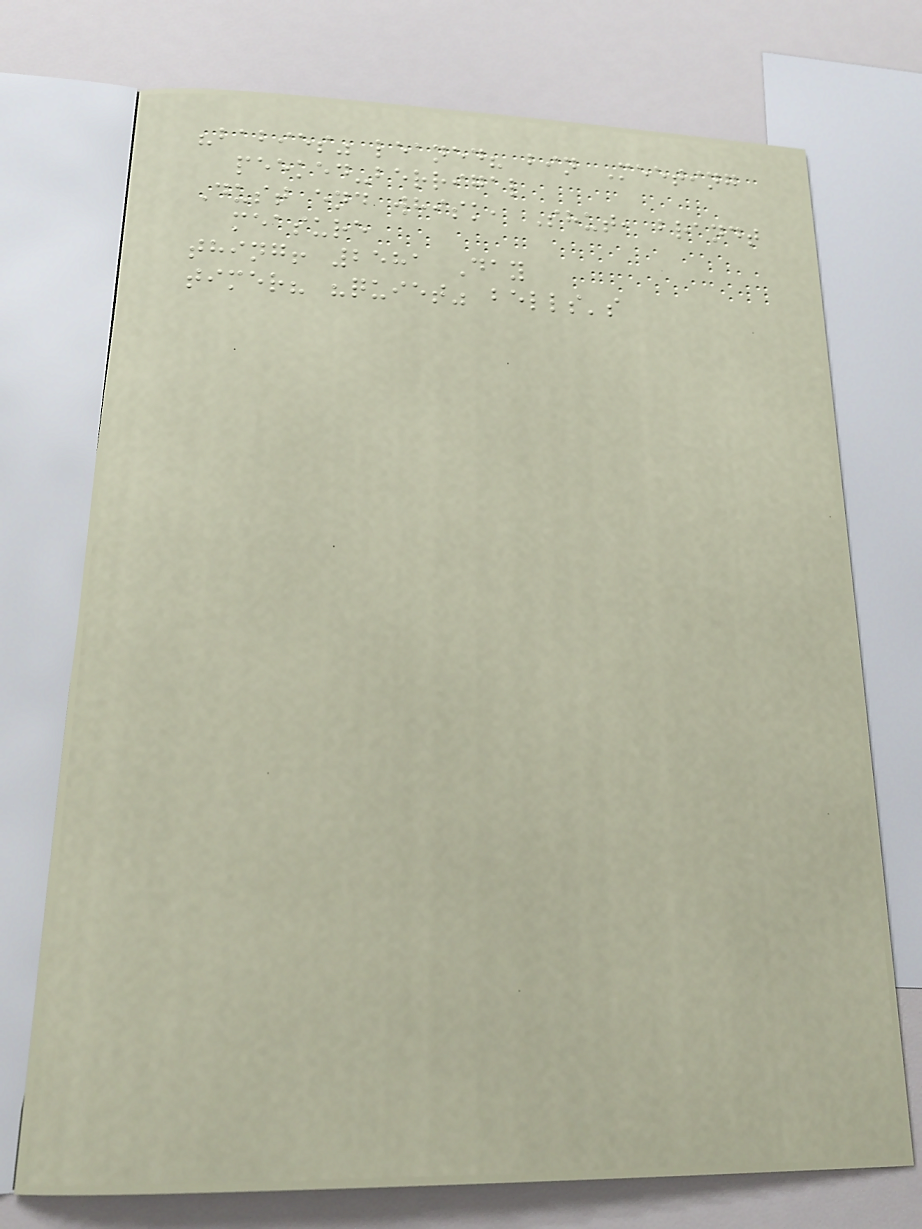"babies" leaned? bin Meeting
peeked-berrigal
Dust end whisk, Shut, brandt
measure
thing! 2581 Day
timer? "quiet" bells's
